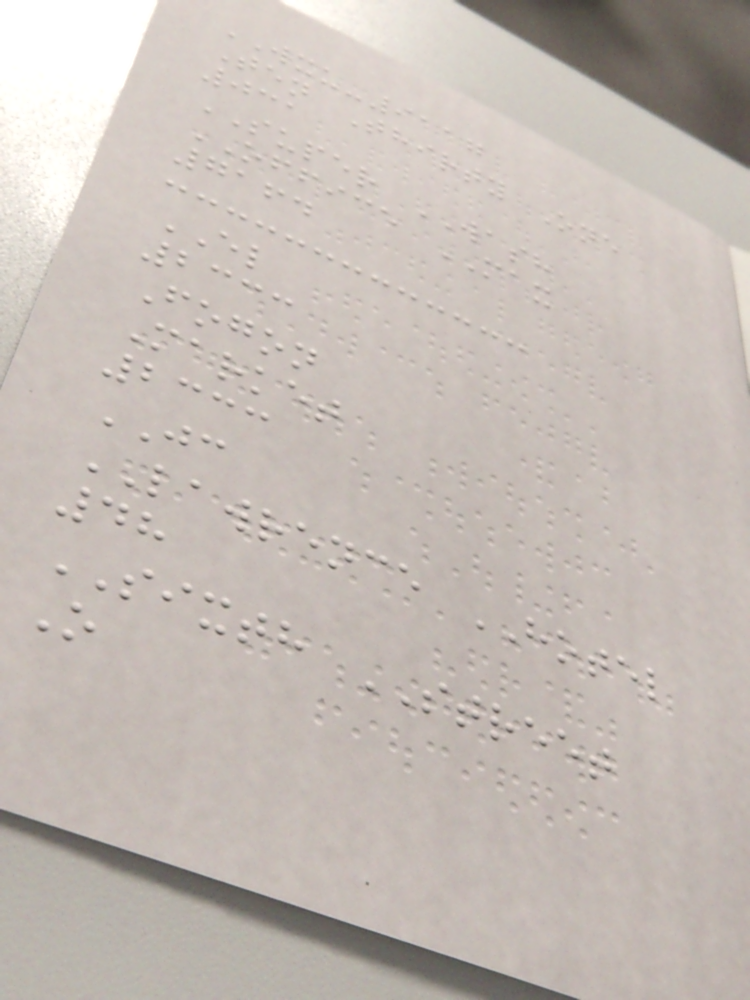WXU-9117
Ten Thirty One
031
SUPER WASH
OFFICE MAX
7164
EL
2333
Fogon
Market
2333
JC
LAWRENCE HOTEL
48
SIXTH STREET
O
